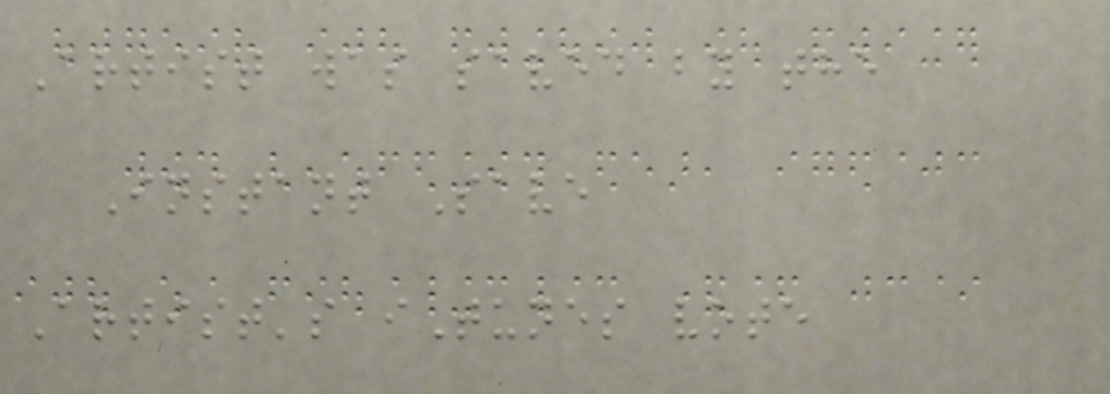Artist was saved by the
Instant Save
Artist's iTunes vote
